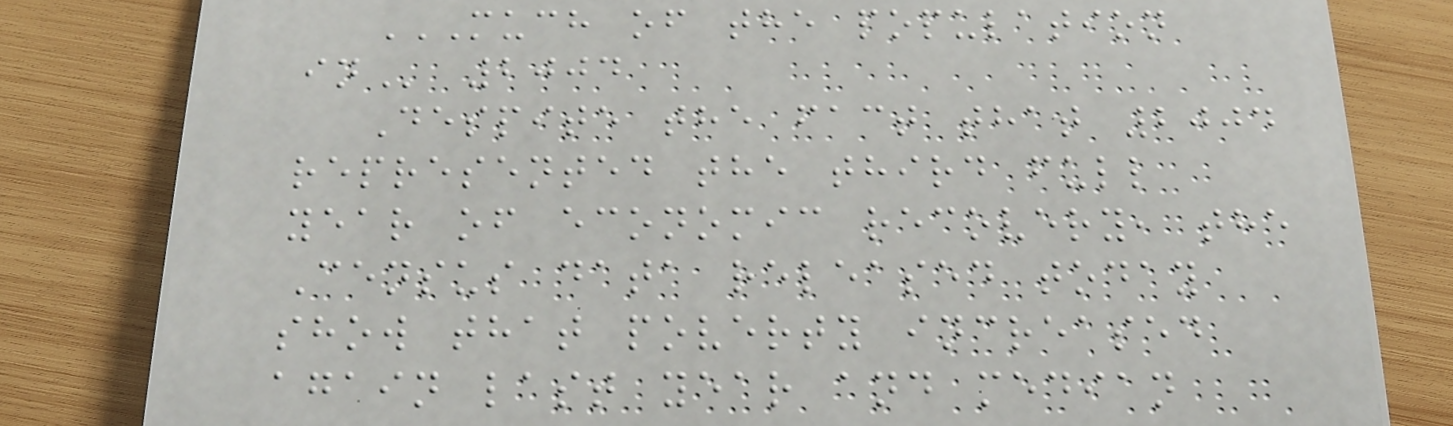MUCH OF THE POPULATION
IN 2004
Despite the fact that 2004
represented the third full
year of economic recovery, the
Census data released today
show that poverty increased
again last year and median
